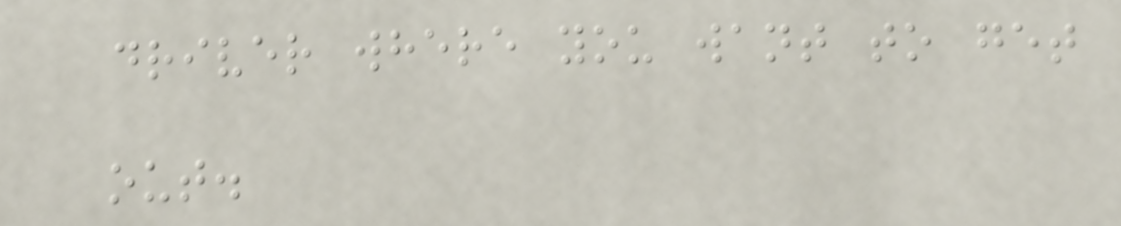driver where you want to get
out.
